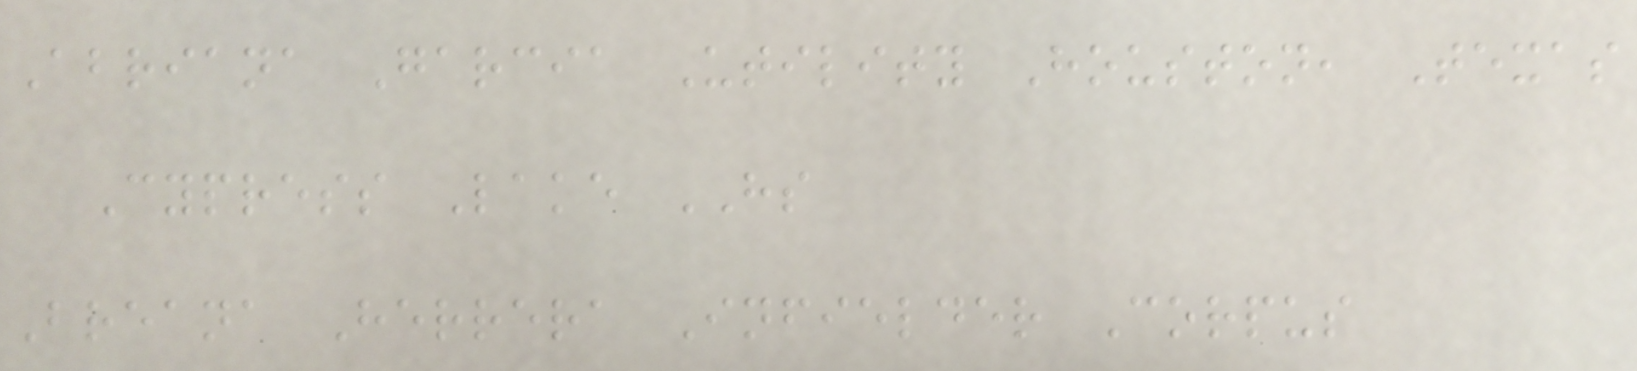Abriana Garcia Utility Houston, Texas
Cypress Lake HS
Breana Herrera Infielder Corpus
